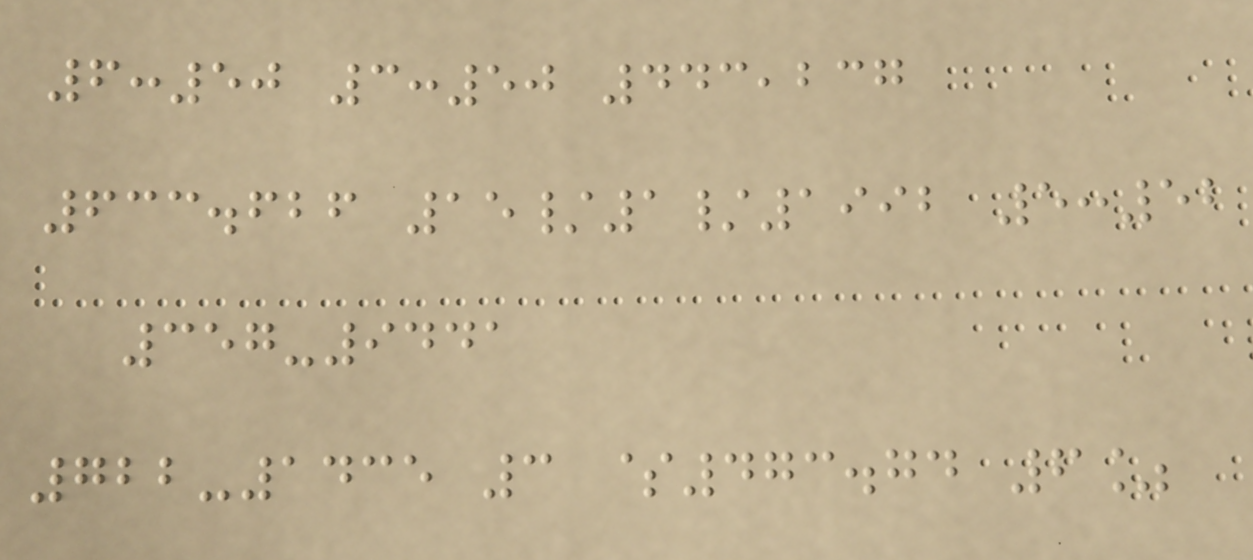6:50 3:50 443,237
633.626 15/1/1992 5:52
357-9441
722-1435 3 $473.74 6%
